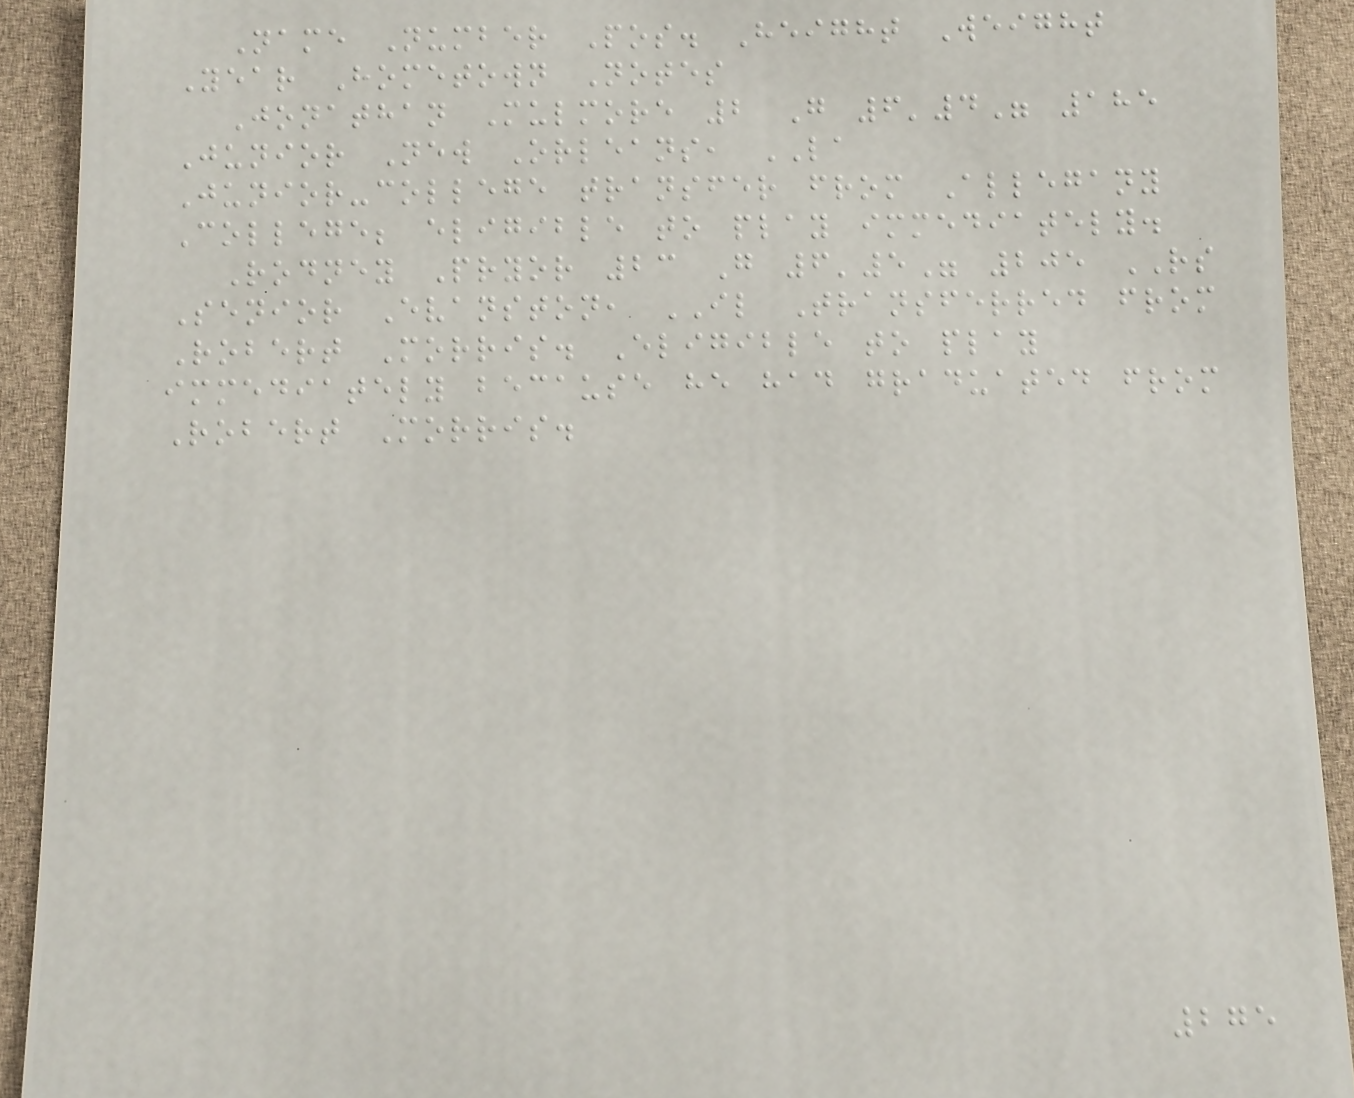Name Number Pos. Height Weight
Year Hometown Notes
Jonathan Mulmore 2 G 6'4" 185
Junior New Orleans, LA
Junior-college transfer from Allegany
College; eligible to play immediately.
Rodney Pryor 23 G 6'5" 205 RS
Senior Evanston, IL Transferred from
Robert Morris. Eligible to play
immediately because he had graduated from
Robert Morris.
275
